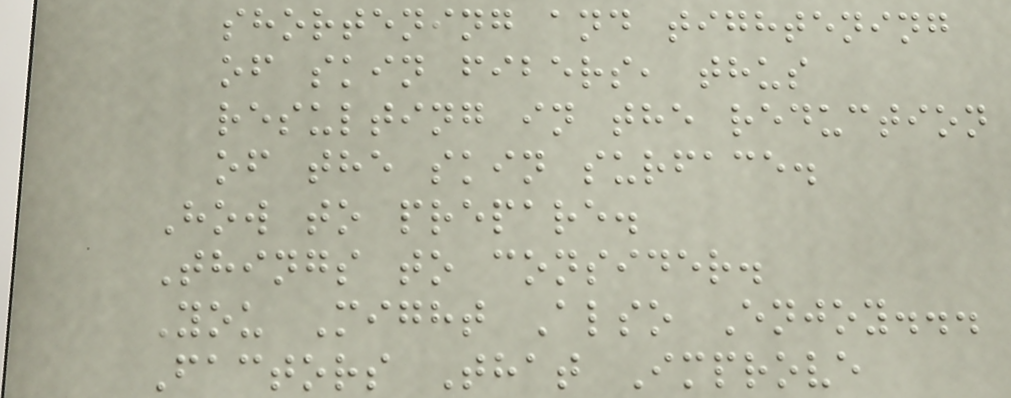shortening and tightening
of skin fibers, thus
resulting in the reduction
of the skin surface.
How to prepare.
Things to consider.
You Might Also Enjoy...
Factors That Improve
